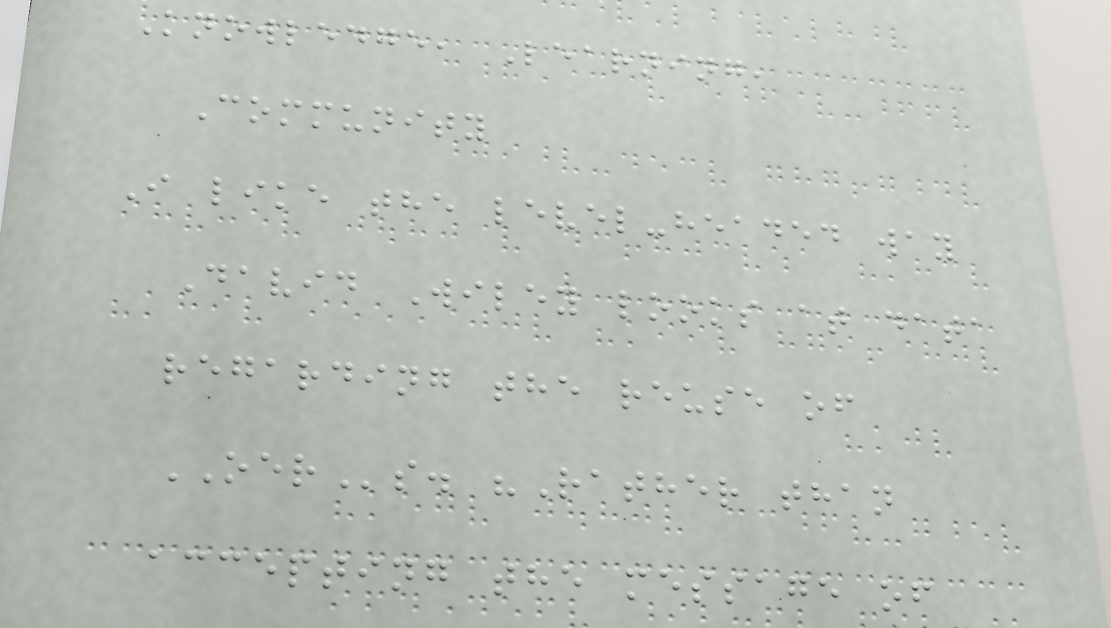Knowledge, Learning,
Community
I like the level-headed way
David Wiley looks at data
regarding the reuse of
OERs. "Rather than
accepting the message of
